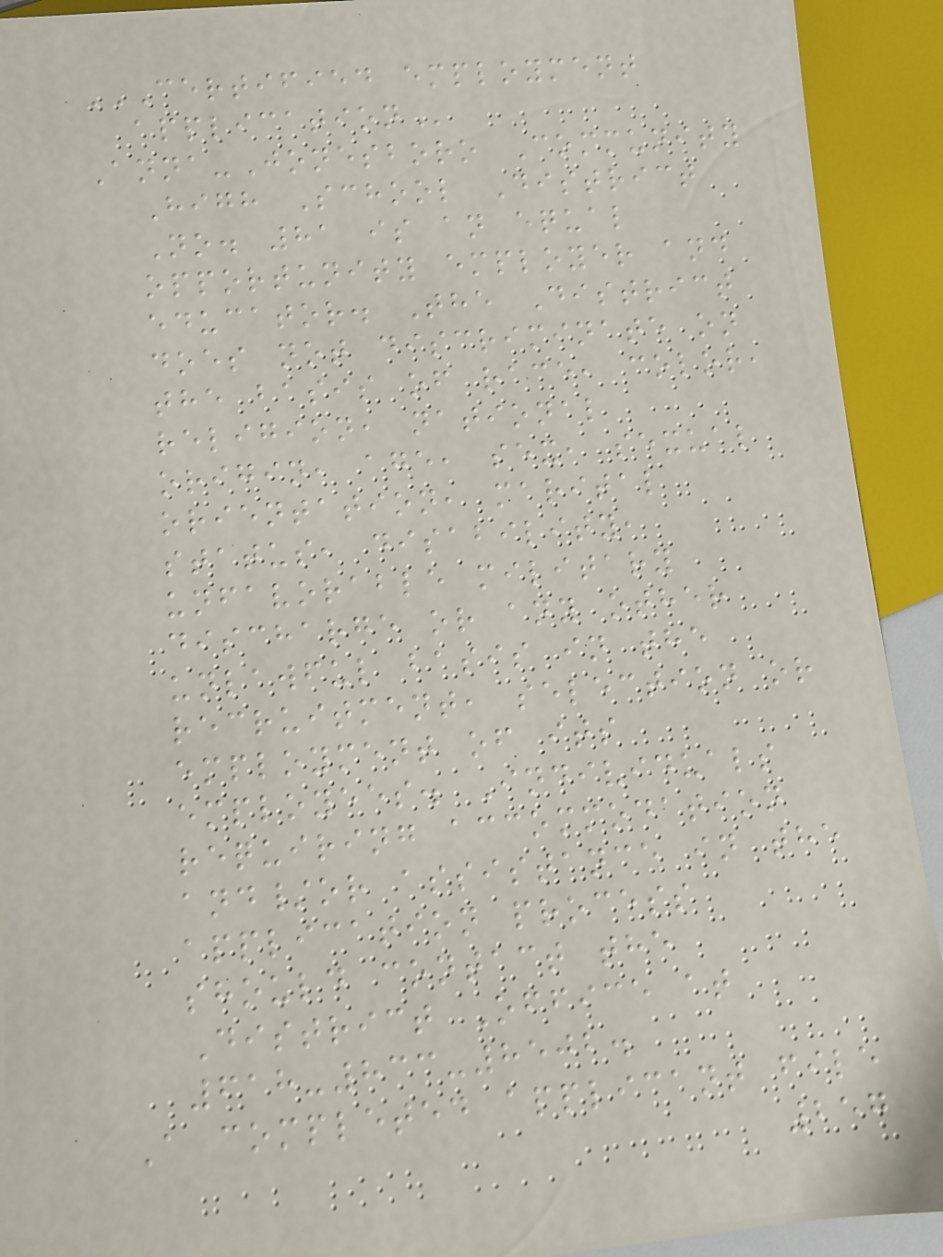CERTIFIED EMPLOYMENT
APPLICATION
Anna-Jonesboro Community
High School District
No. 81 is an equal
opportunity employer and
educator. The District
does not discriminate on
the basis of race, color,
religion, national
origin, age, sex, sexual
orientation, marital
status, disability,
unfavorable military
discharge or any other
unlawful basis in the
recruitment, selection or
employment of its
employees. Individuals
requiring accommodation
and/or assistance in the
application process
should contact the
District Office at
618-833-8502.
A completed applicant file
257
